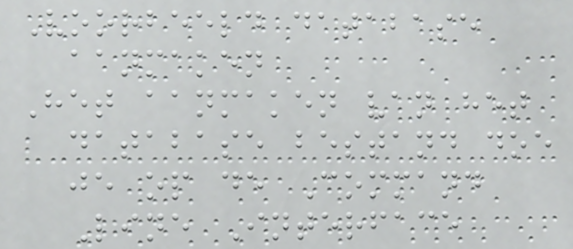Voorbeeld database
aanmaken
Het aanmaken van het
database bestand doe
je op de Command
Line Interface
